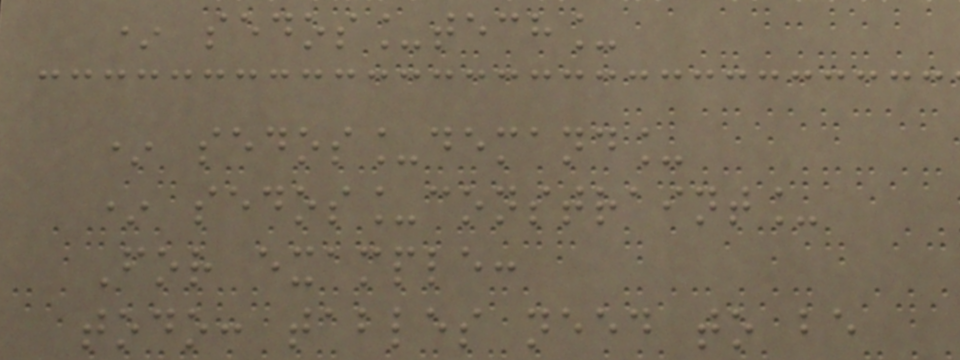* sedos_tech_
* sedos_demand_
* sedos_constraint_
For example:
todo: tables need to be
